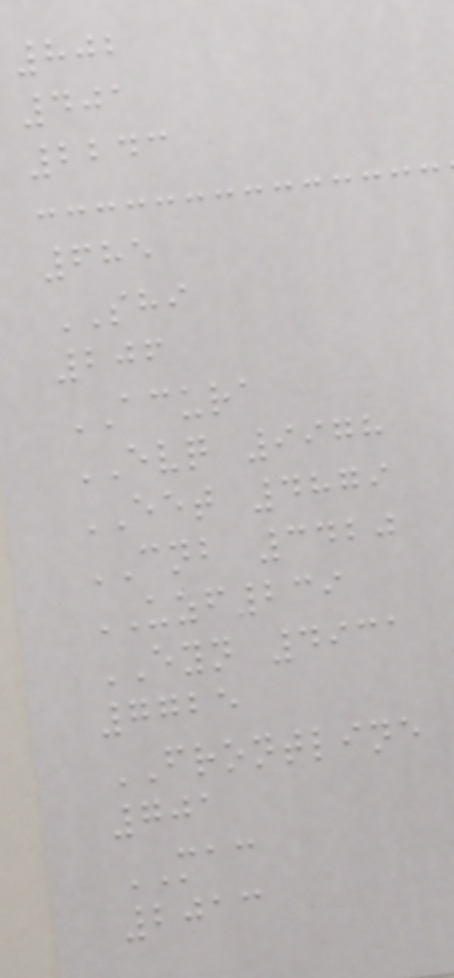802
401
2243
685
SHI
206
ACURA
EVQ 9978
EET 4879
CNB 3420
UZF239
EYN 4931
7725
FRONTLINE
701
MAC
2013
